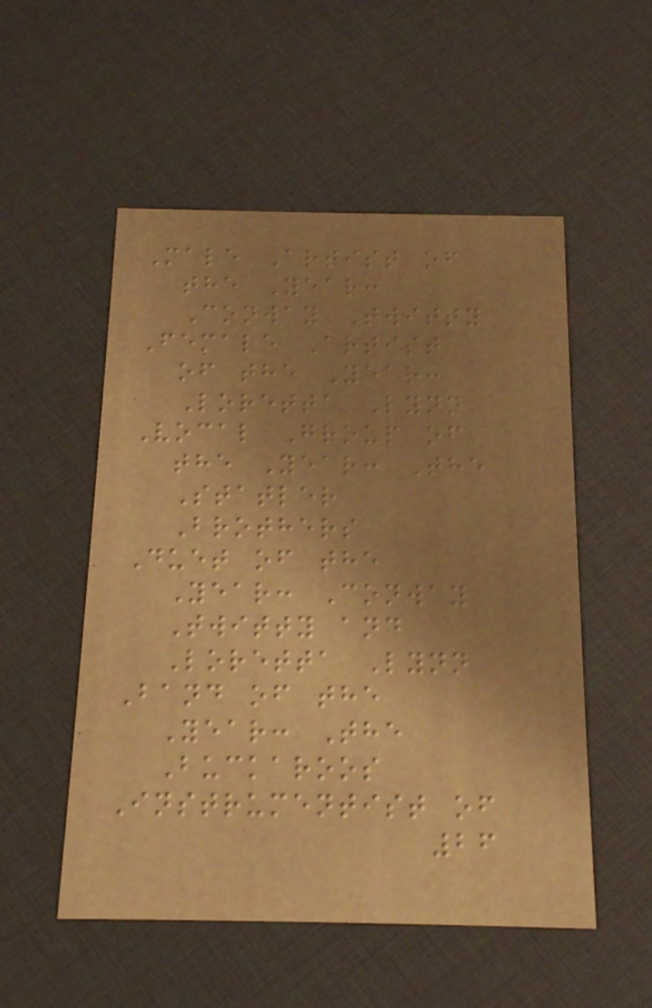Male Artist of
the Year:
Conway Twitty
Female Artist
of the Year:
Loretta Lynn
Vocal Group of
the Year: The
Statler
Brothers
Duet of the
Year: Conway
Twitty and
Loretta Lynn
Band of the
Year: The
Buckaroos
Instrumentist of
26
